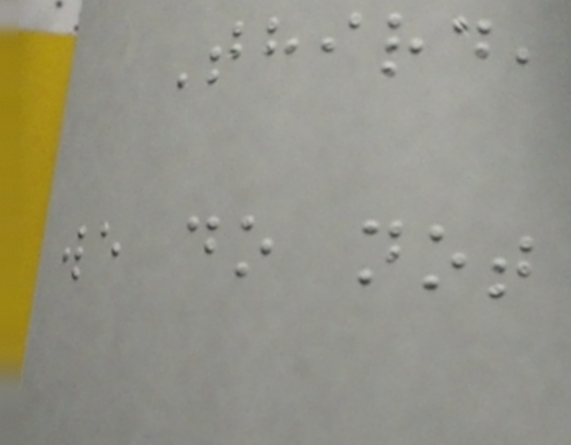Third,
we do not
